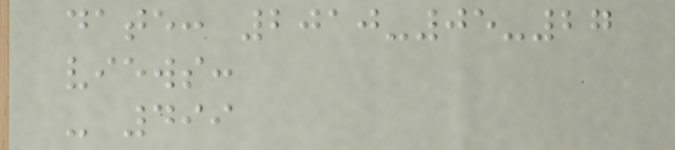date: 2010-05-27
views:
- 499
